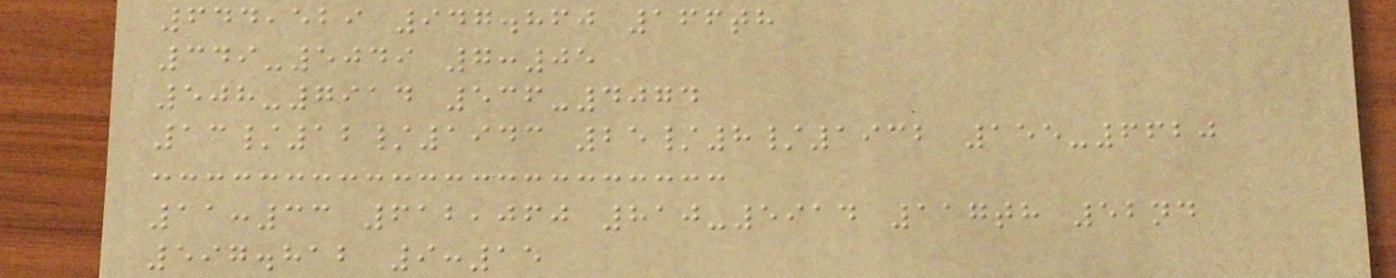644,529 947.860 166th
349-5049 7:05
508-7914 536-4074
13/12/1943 25/8/1932 155-6620
11:33 612,060 810-5914 117th 52nd
597.812 9:15
